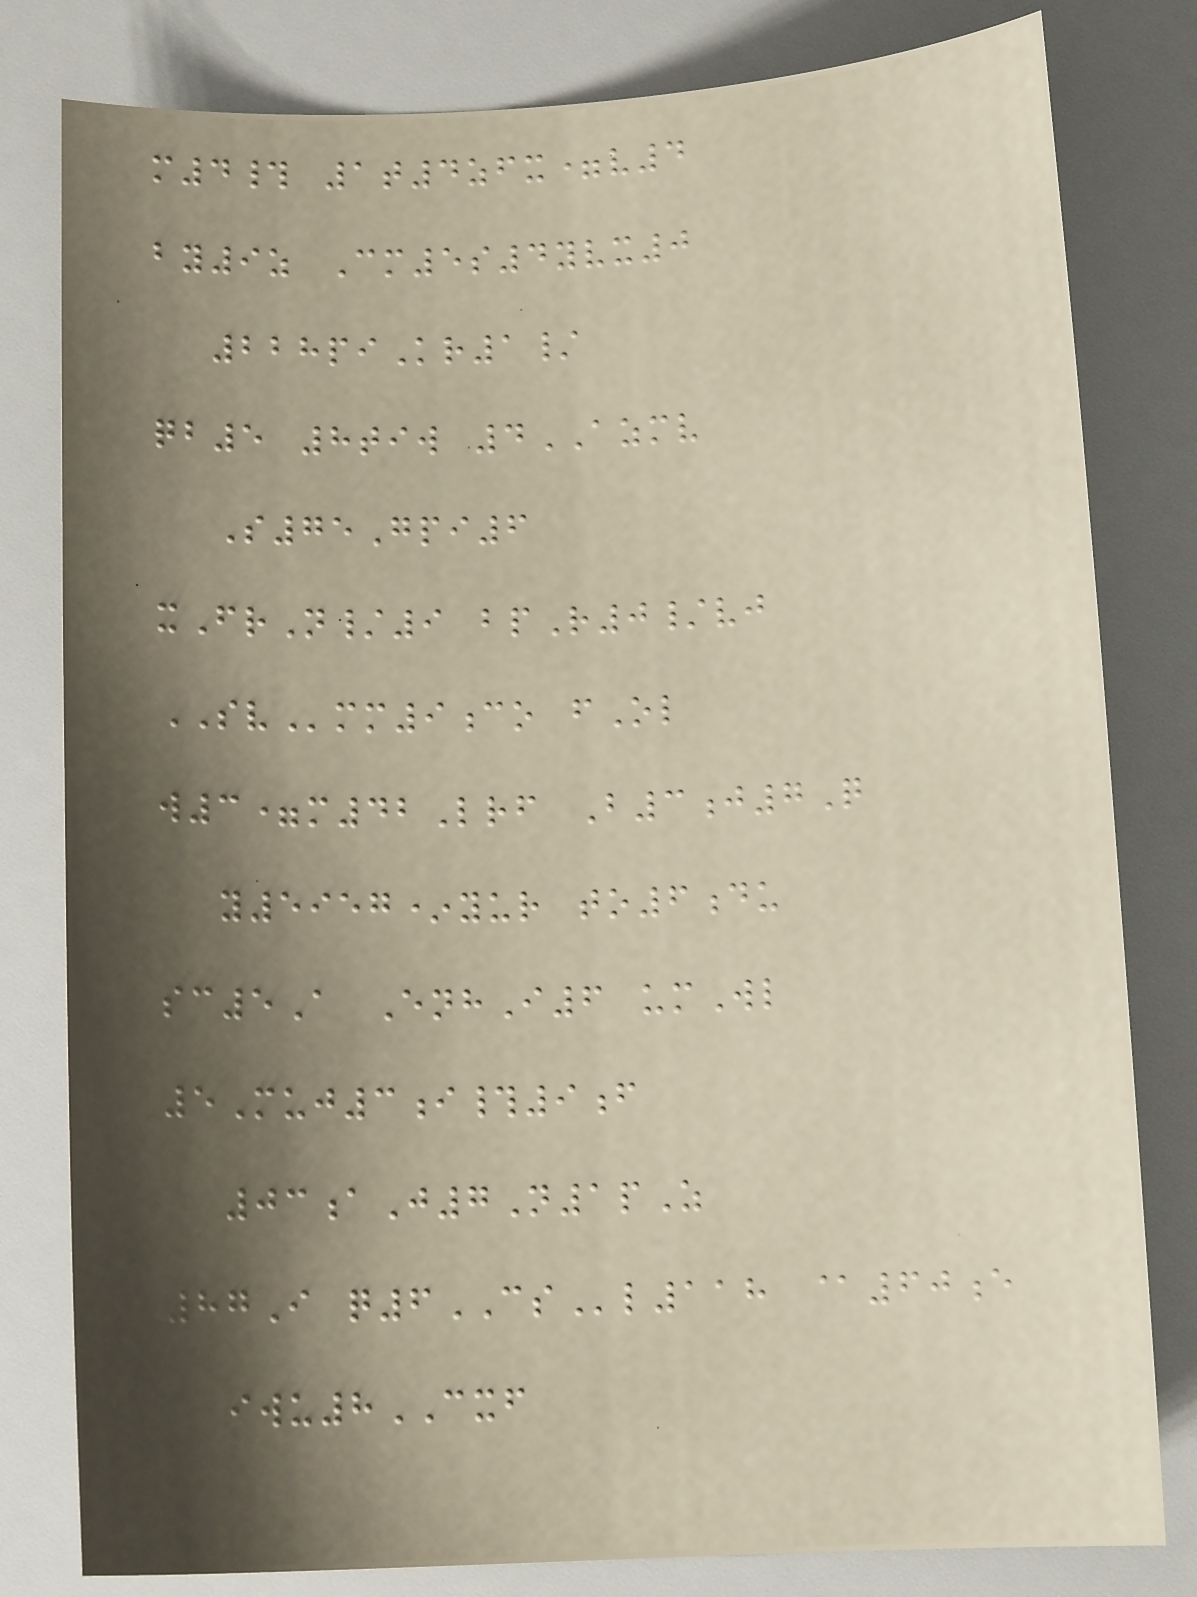m4# 1t4zfx=v4
by9z Cm5s4yvx0
228piKr1/
qb5 8tiw 4AZMV
S75Gpi6
xFrN/9 bpR0/vj
SVmm9co fOl
w3=m42Lrf B3j7Q
y5957*yur to6du
sc5A EnhI6 umWl
5Muj3i#9f
03aJ7N1pZ
87I q6CSl118 @60e
iwu8CXF
